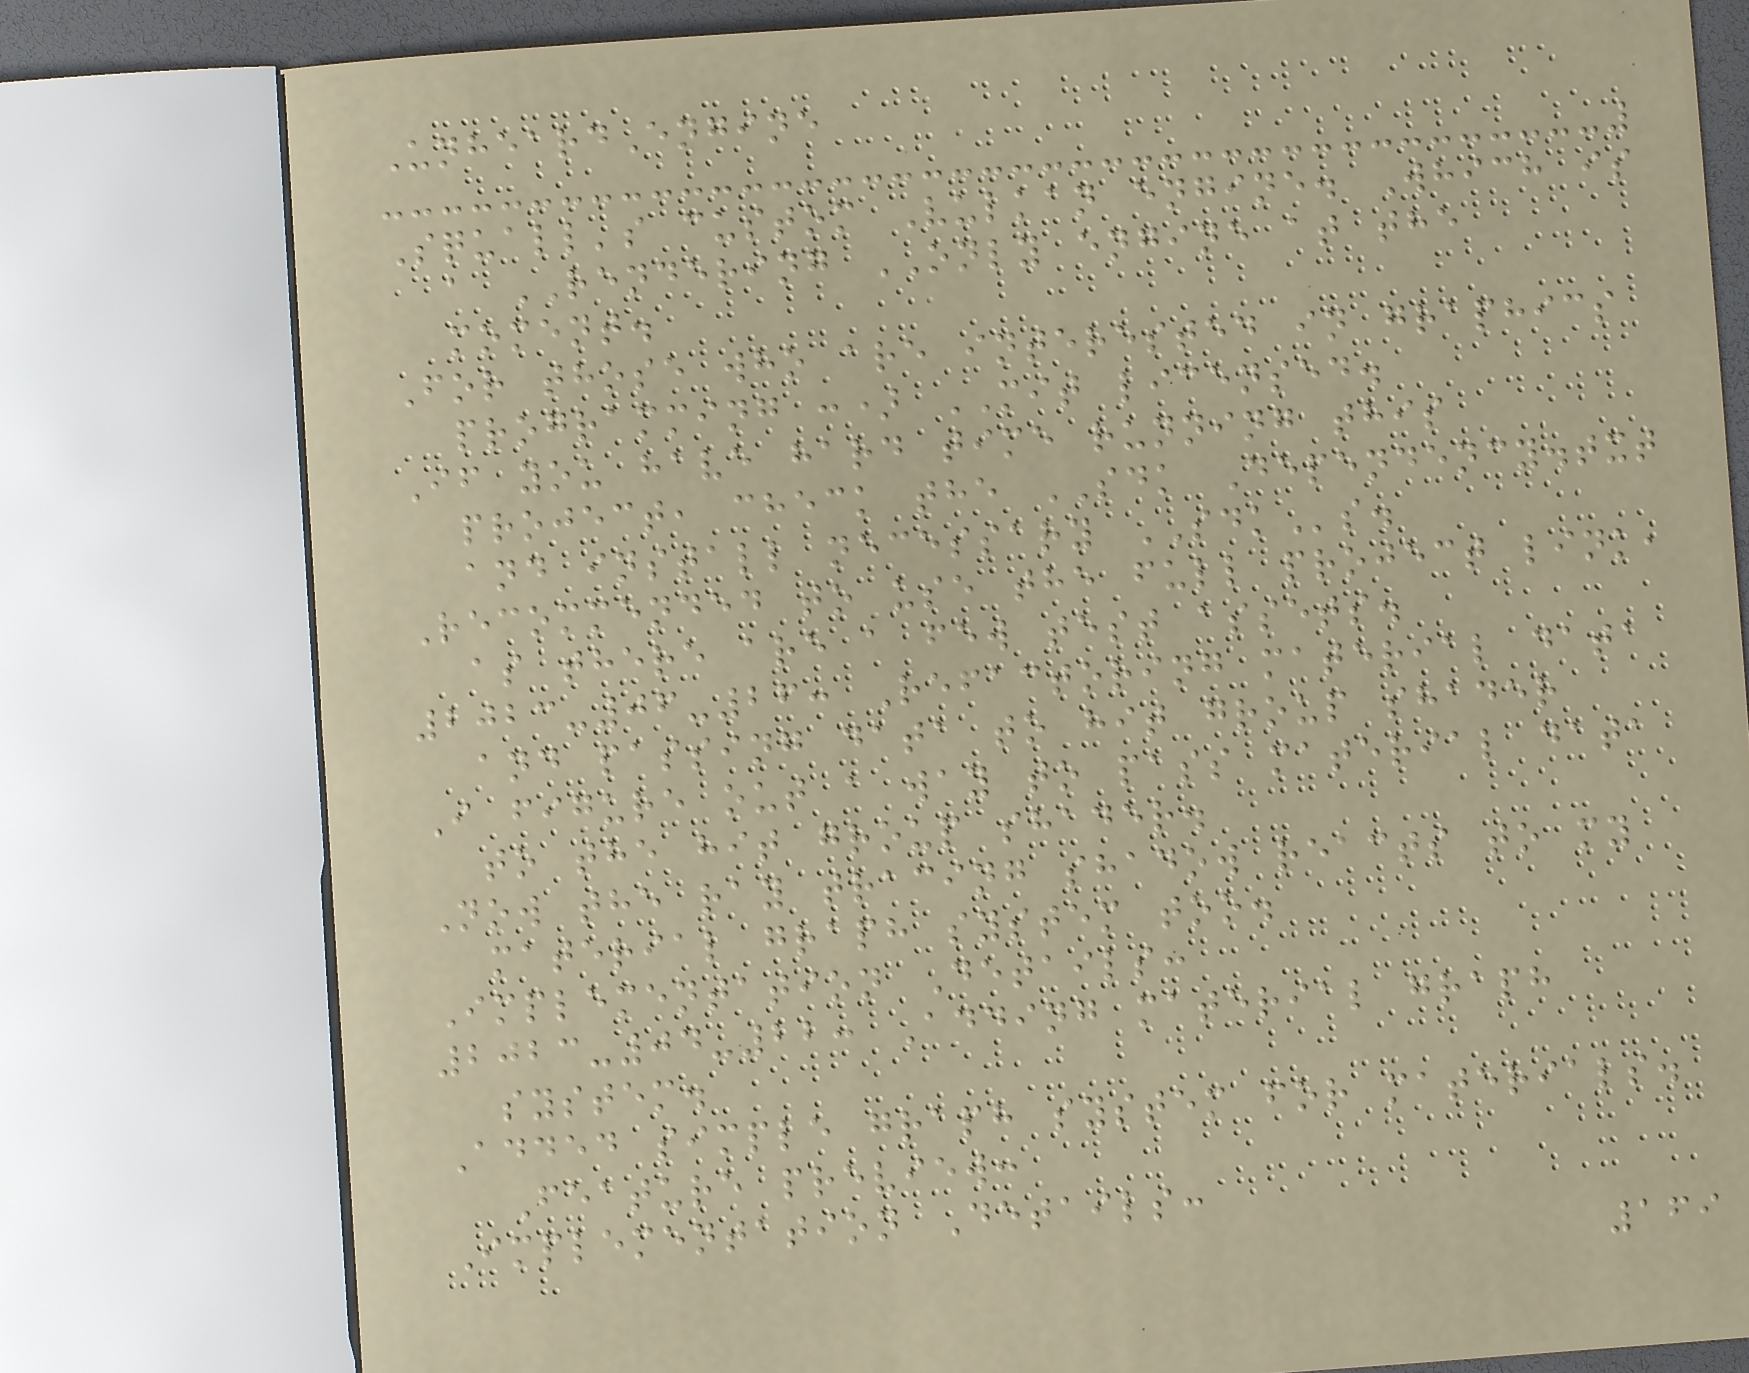UnheardEngine
Squall's custom Vulkan engine. Which is
a RENDERING ONLY engine at the
moment.
For those who are interested in graphics
programming :) MIT licensed.
If you have hard time running this
project, check the SDK Dependency.txt
and install necessary SDKs.
Recommended to use the full project link,
as there are a few test assets.
2023-06-26: Refactoring material data
and passing data to hit group shader
I figure out a way to pass material data
to the hit group shader.
Now the ray tracing shadow reacts to my
material graph system too.
Implementation Details:
2023-04-22: Adding material graph
system.
Added simple graph system for materials.
Feature preview:
Implementation Details:
169
